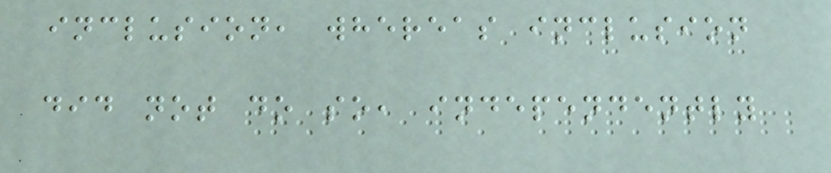inclusion, whereas inclusion
did not do so, independently
